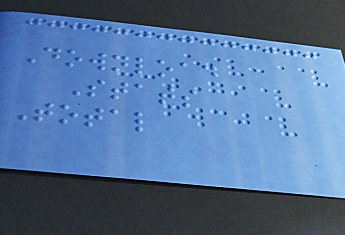Download
Stats
Total
